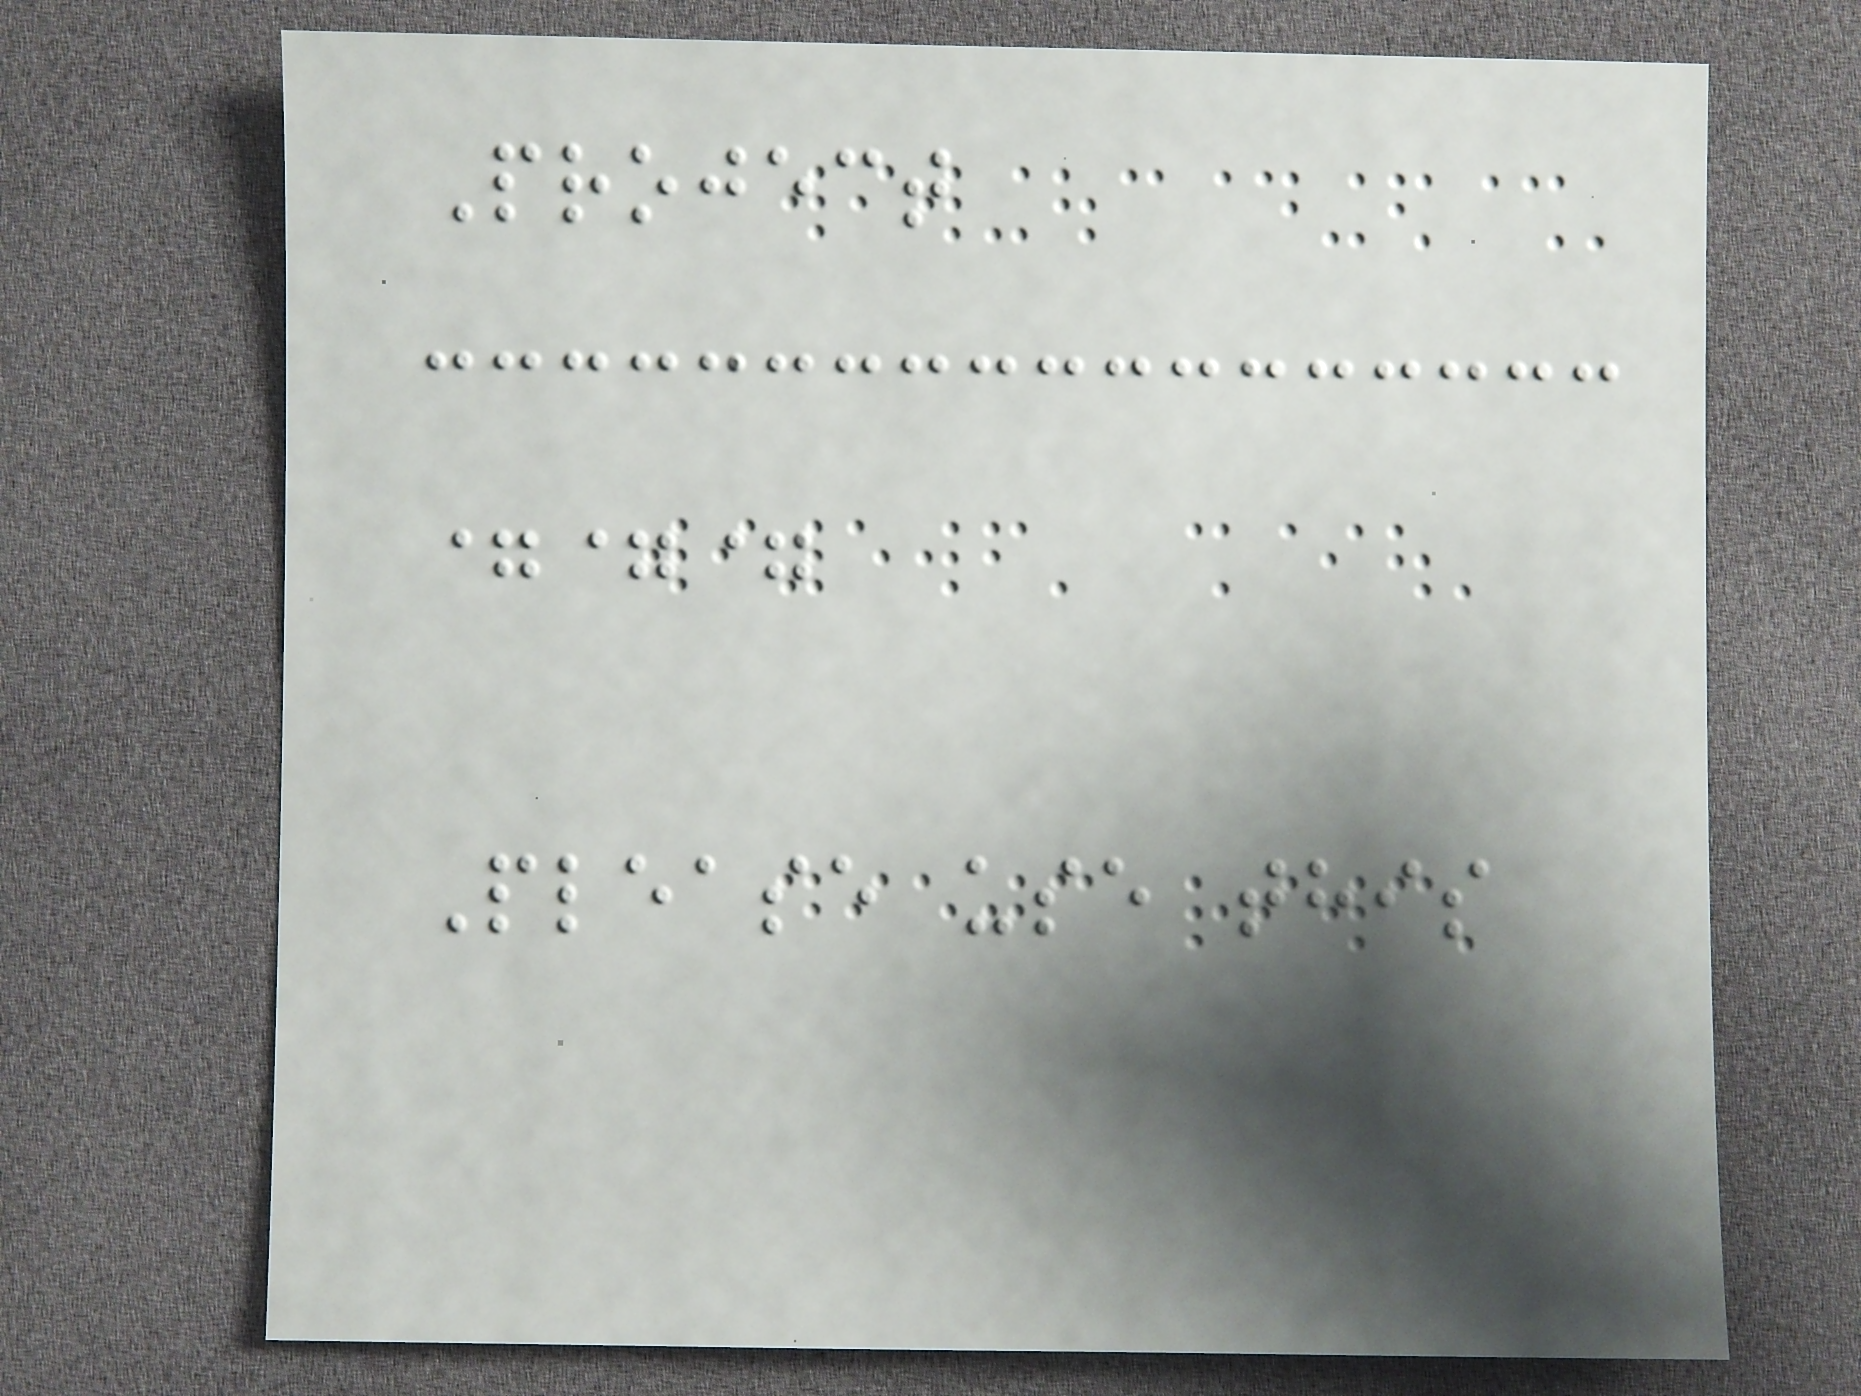Project
===
Please use this
